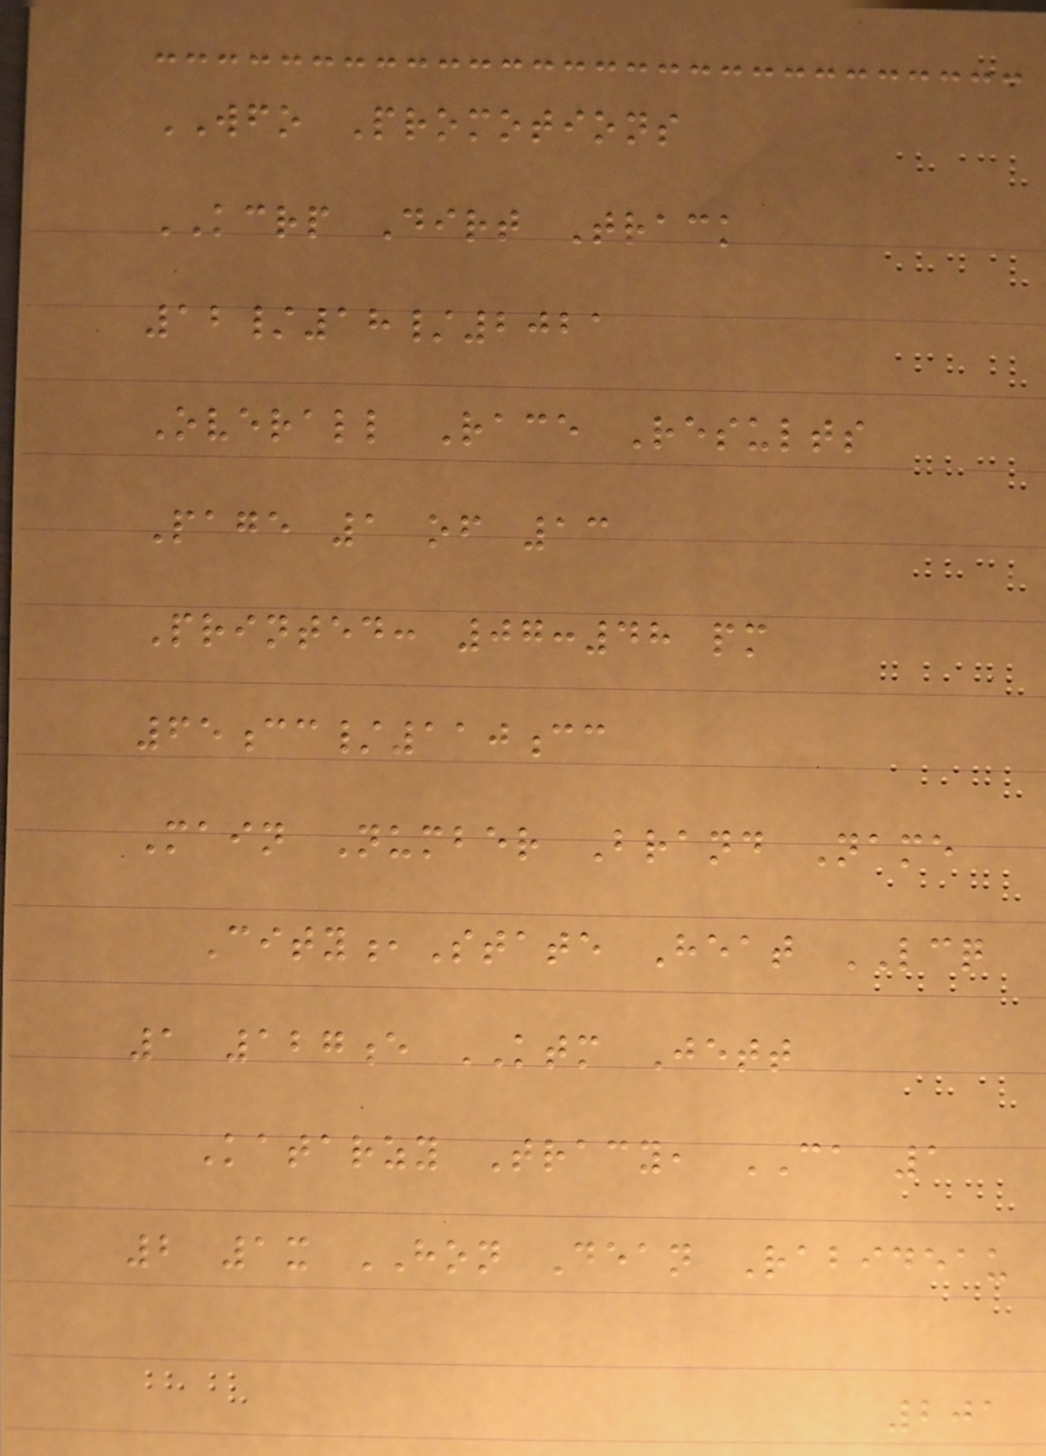WFO Promotions
KCRP Dirt Track
12/18/2021
Overall Race Results
Page 1 of 13
Printed: 07:48 pm
65cc/110cc
Main Number Brand Name
City,State Heat LCQ
1 127e KTM Jett
Katarzy Tracy, CA 1
2 1x HON Dean Rabideau
201
